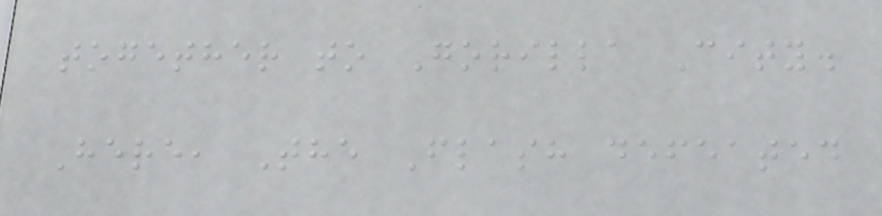together to Gorilla City.
Here, The Flash defeated
